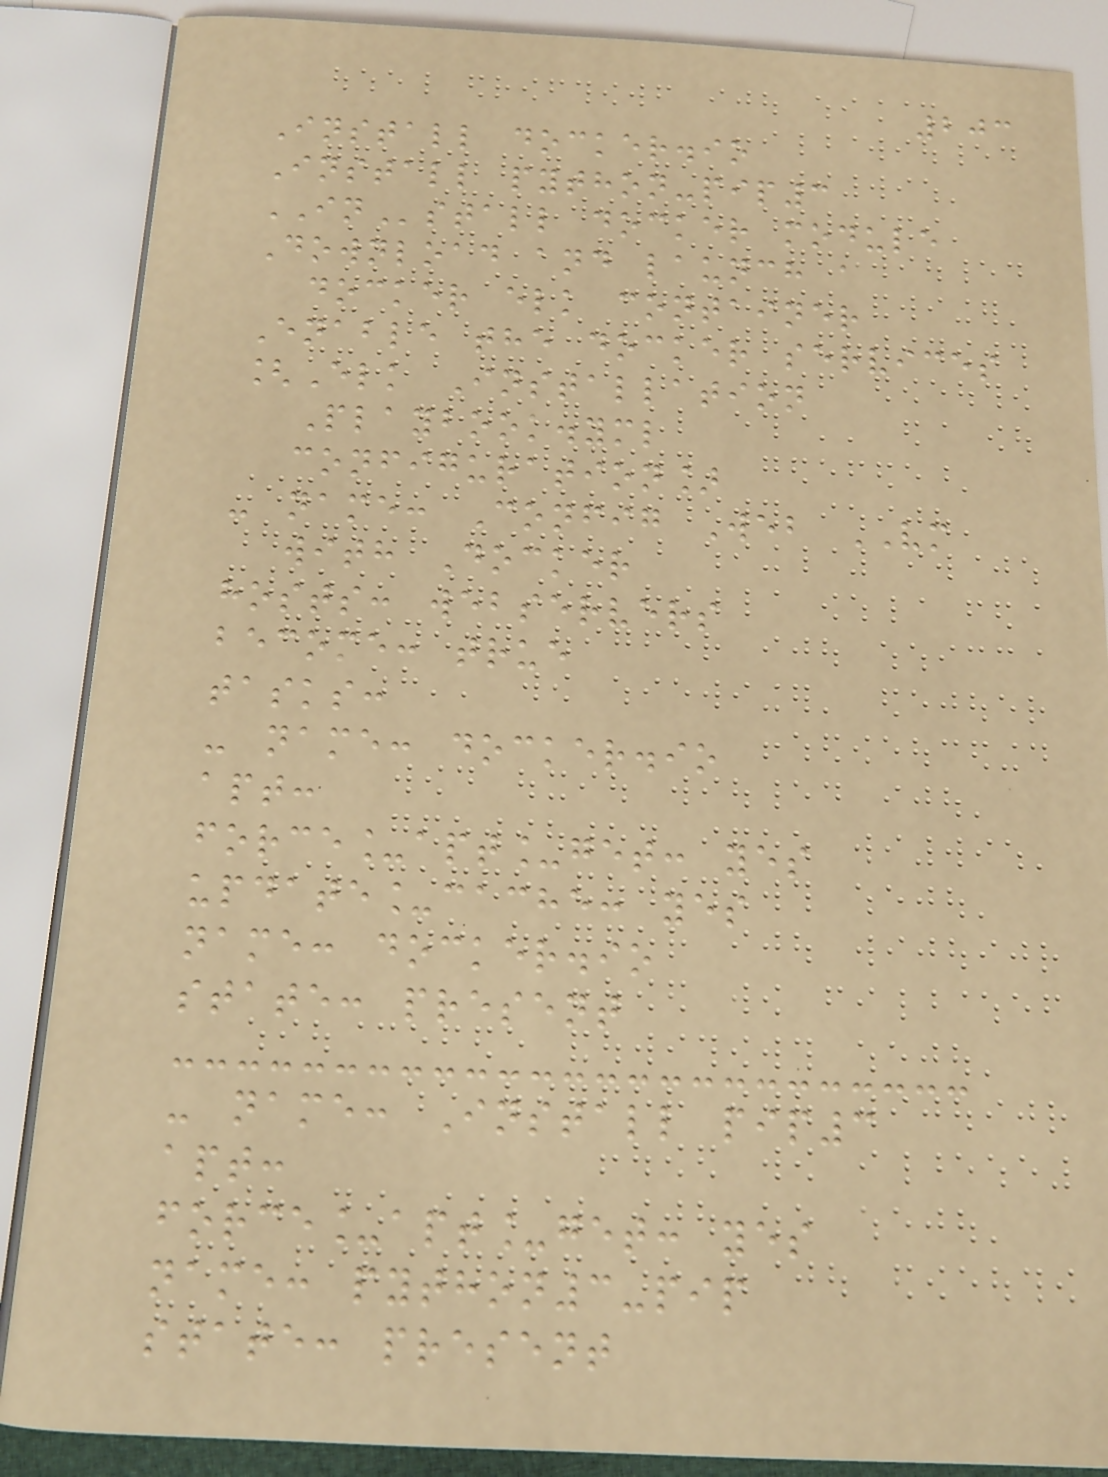203
Install docker.io
Install python-pip3
INstall docker module
Download and launch a
docker elk container
Enable the docker services
[Elk Installation
Playbook.yml
configuration]
- name: Config Web VM
with Docker
hosts: webservers
become: true
tasks:
- name: docker.io
apt:
force_apt_get: yes
update_cache: yes
name: docker.io
state: present
- name: Install pip3
apt:
force_apt_get: yes
name: python3-pip
state: present
